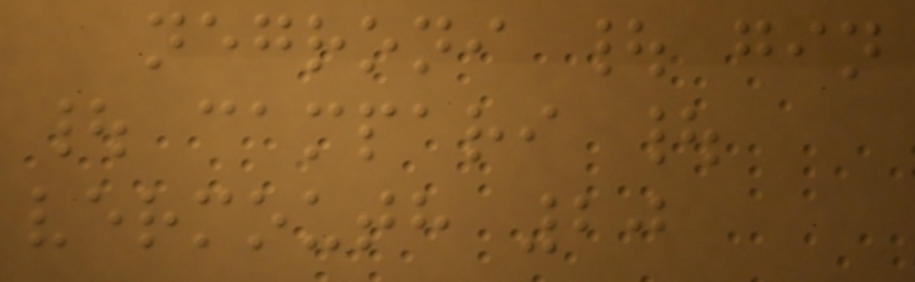negroni | gin
| campari |
vermouth 20
